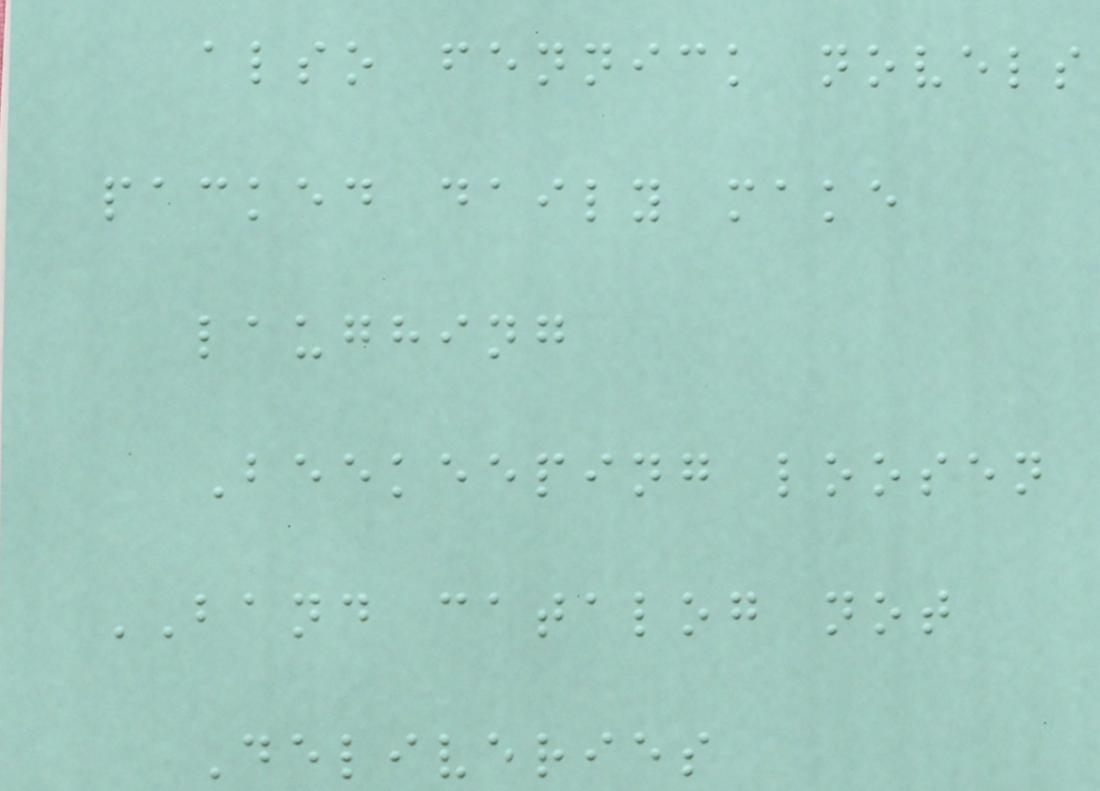also fennick novels
packed daily make
laughing
Beekeeping loosen
BAND catalog not
Deliveries
